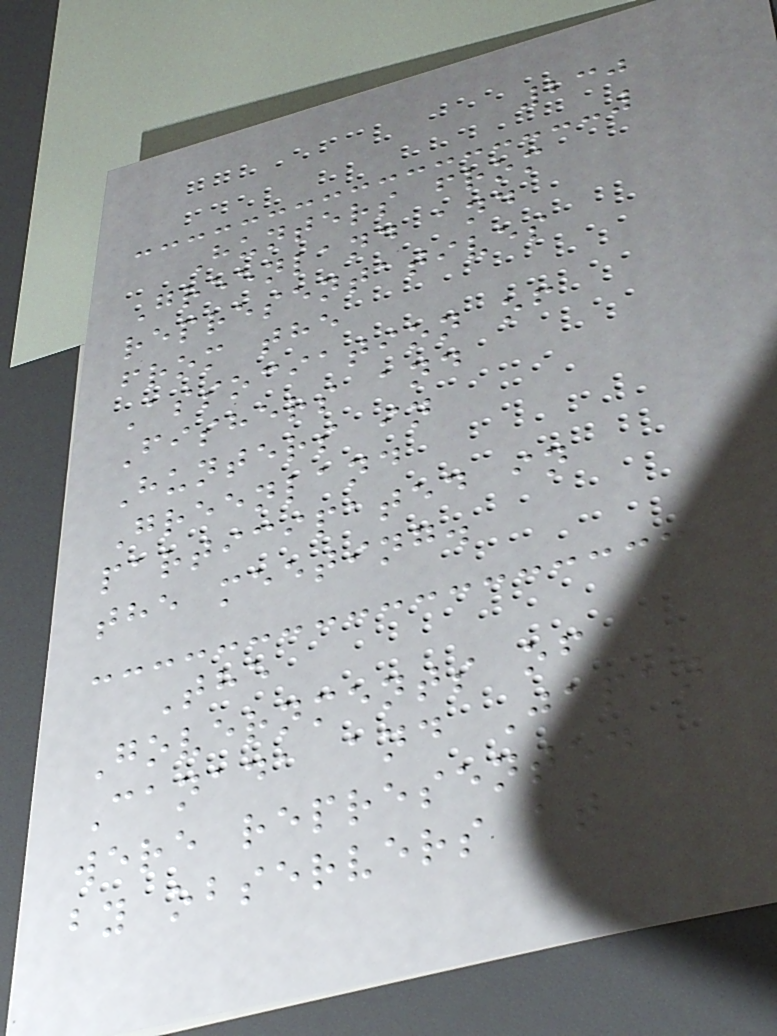230
Hunters from
Greenland and
representatives
from the
Association of
Fishers and
Hunters in
Greenland
participated in
the meeting.
The
Governments of
Canada and Japan
were represented
by observers at
